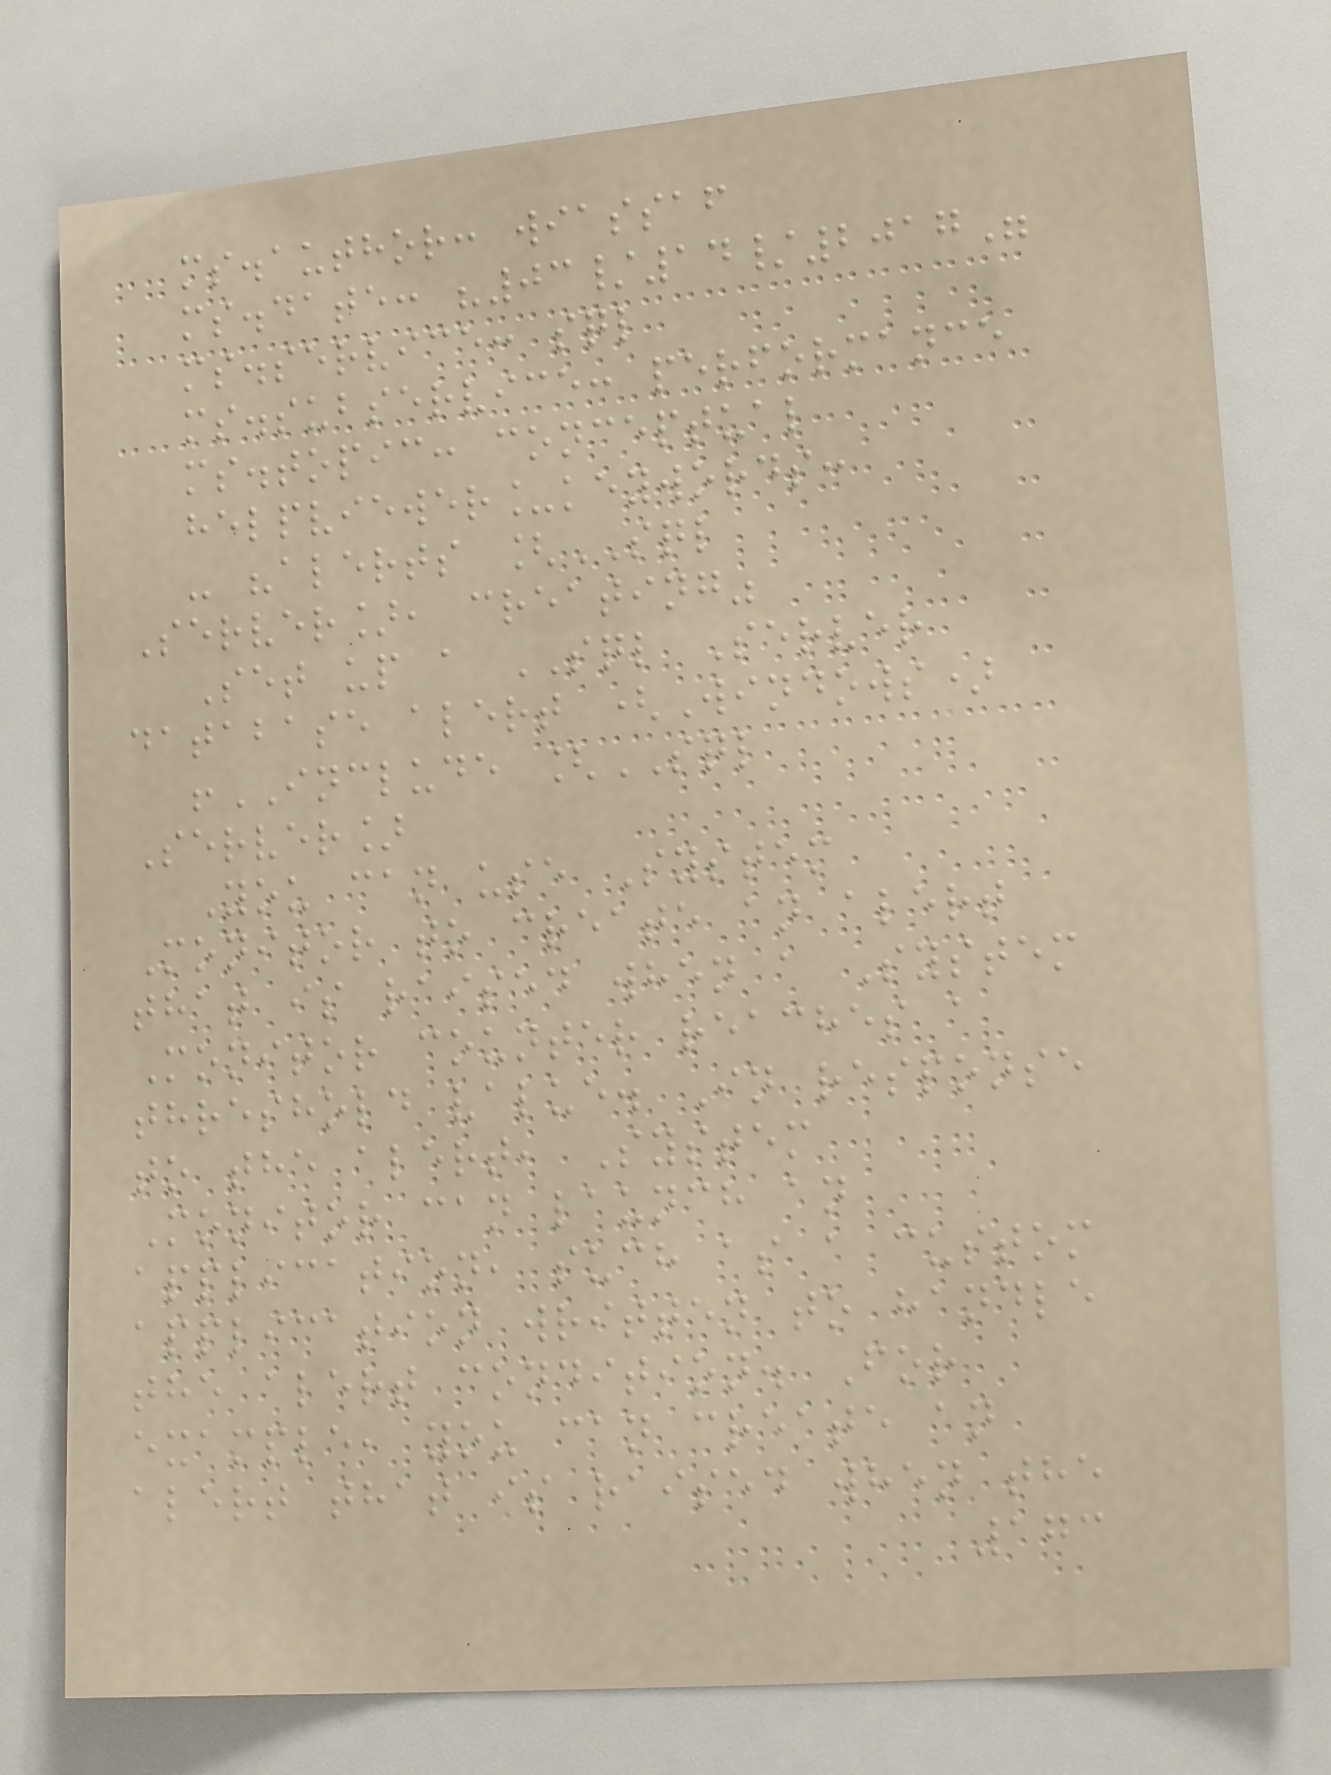ms.author: wiassaf
ms.date: "03/14/2017"
ms.service: sql
ms.subservice: performance
ms.topic: conceptual
helpviewer_keywords:
- "alerts [SQL
Server], creating"
Set up a SQL Server
database alert (Windows)
!INCLUDE [SQL
Server]
You can use System
Monitor to create an alert
that is raised when a System
Monitor counter reaches a
threshold value. In response
to the alert, System
Monitor can launch an
application, such as a custom
application written to handle
the alert condition. For
example, you can create an
alert that is raised when the
173
